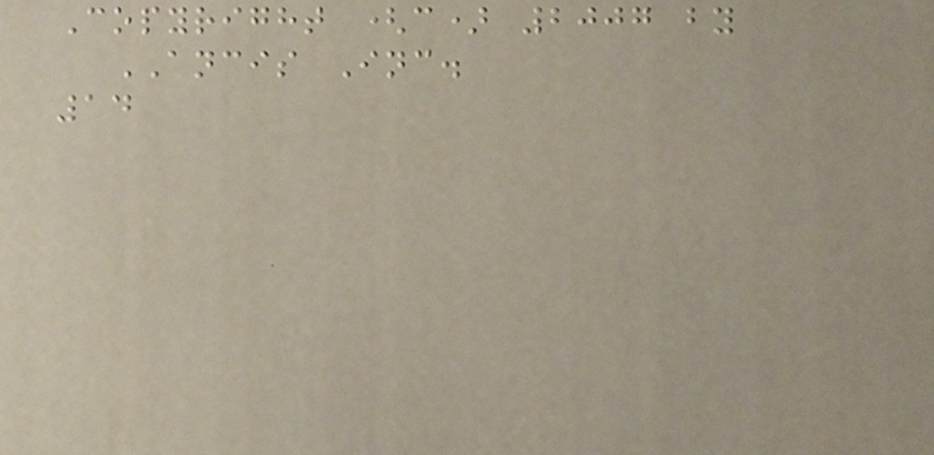Copyright (c) 2007 by
ANCIS Inc.
14
